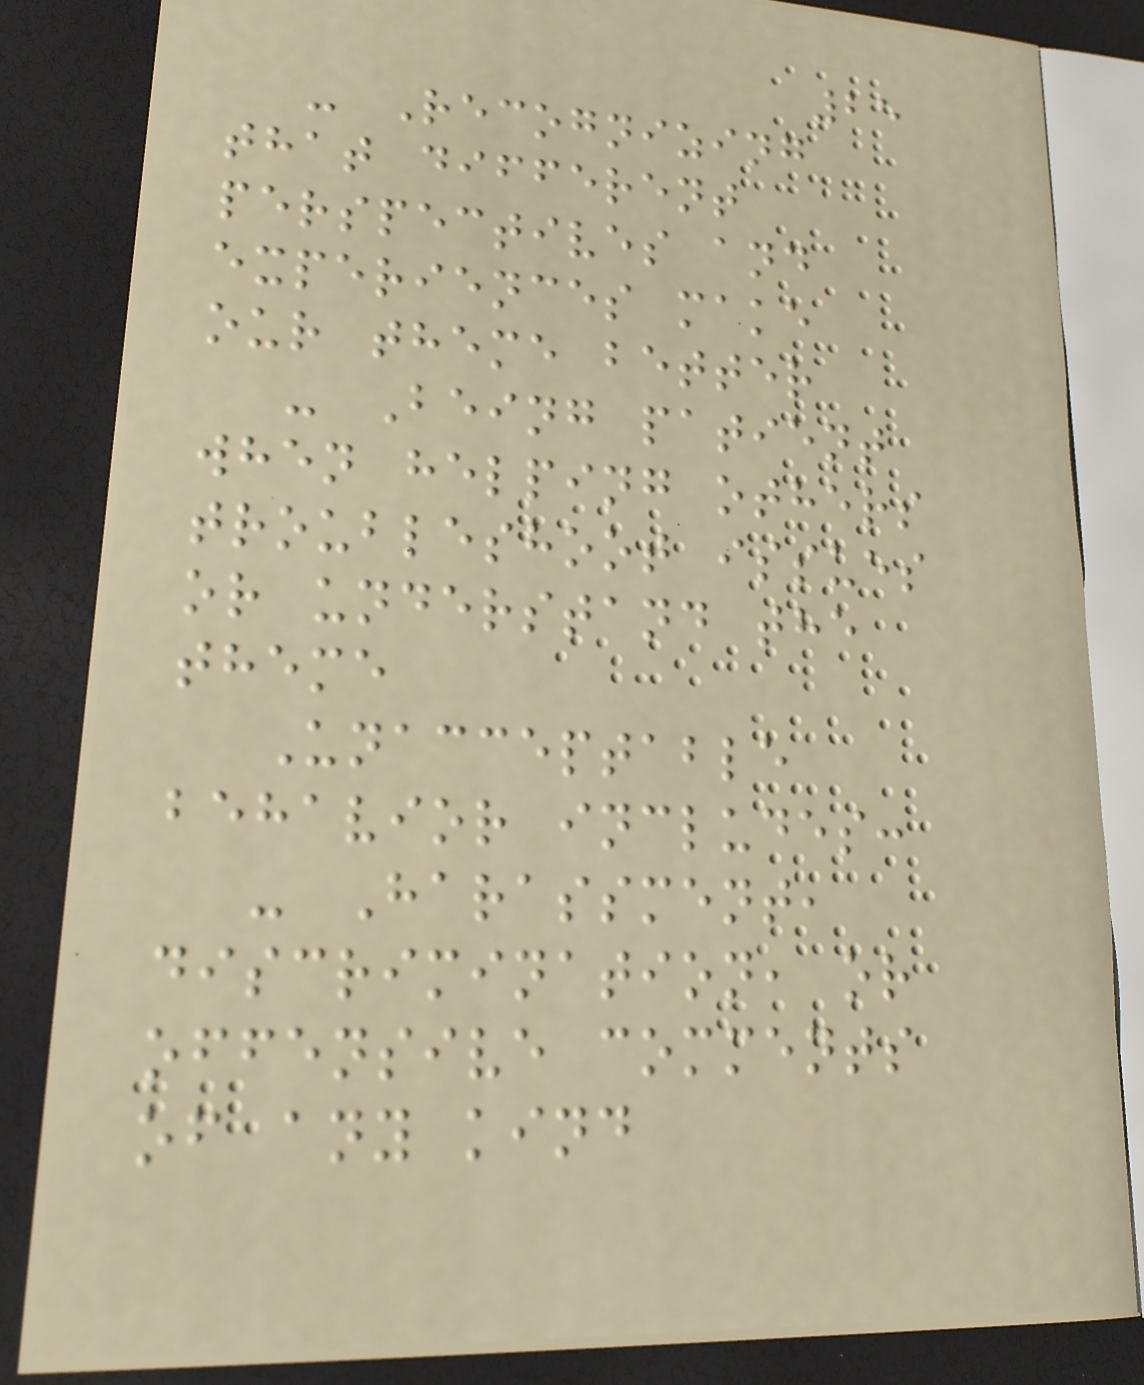25
- Recognizing
that different
perspectives and
experiences make
our theme better
- Being patient
when helping others
troubleshoot issues
or understand the
theme
Unacceptable
behavior includes:
- Harassment,
discrimination, or
offensive comments
of any kind
